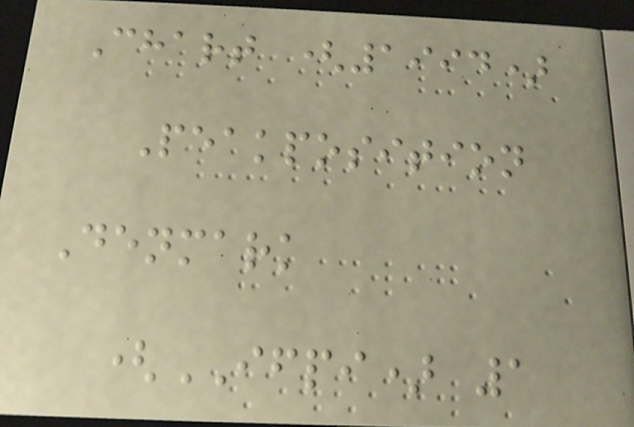Chart (1994)
Peakposition
Denmark
(IFPI) 1
